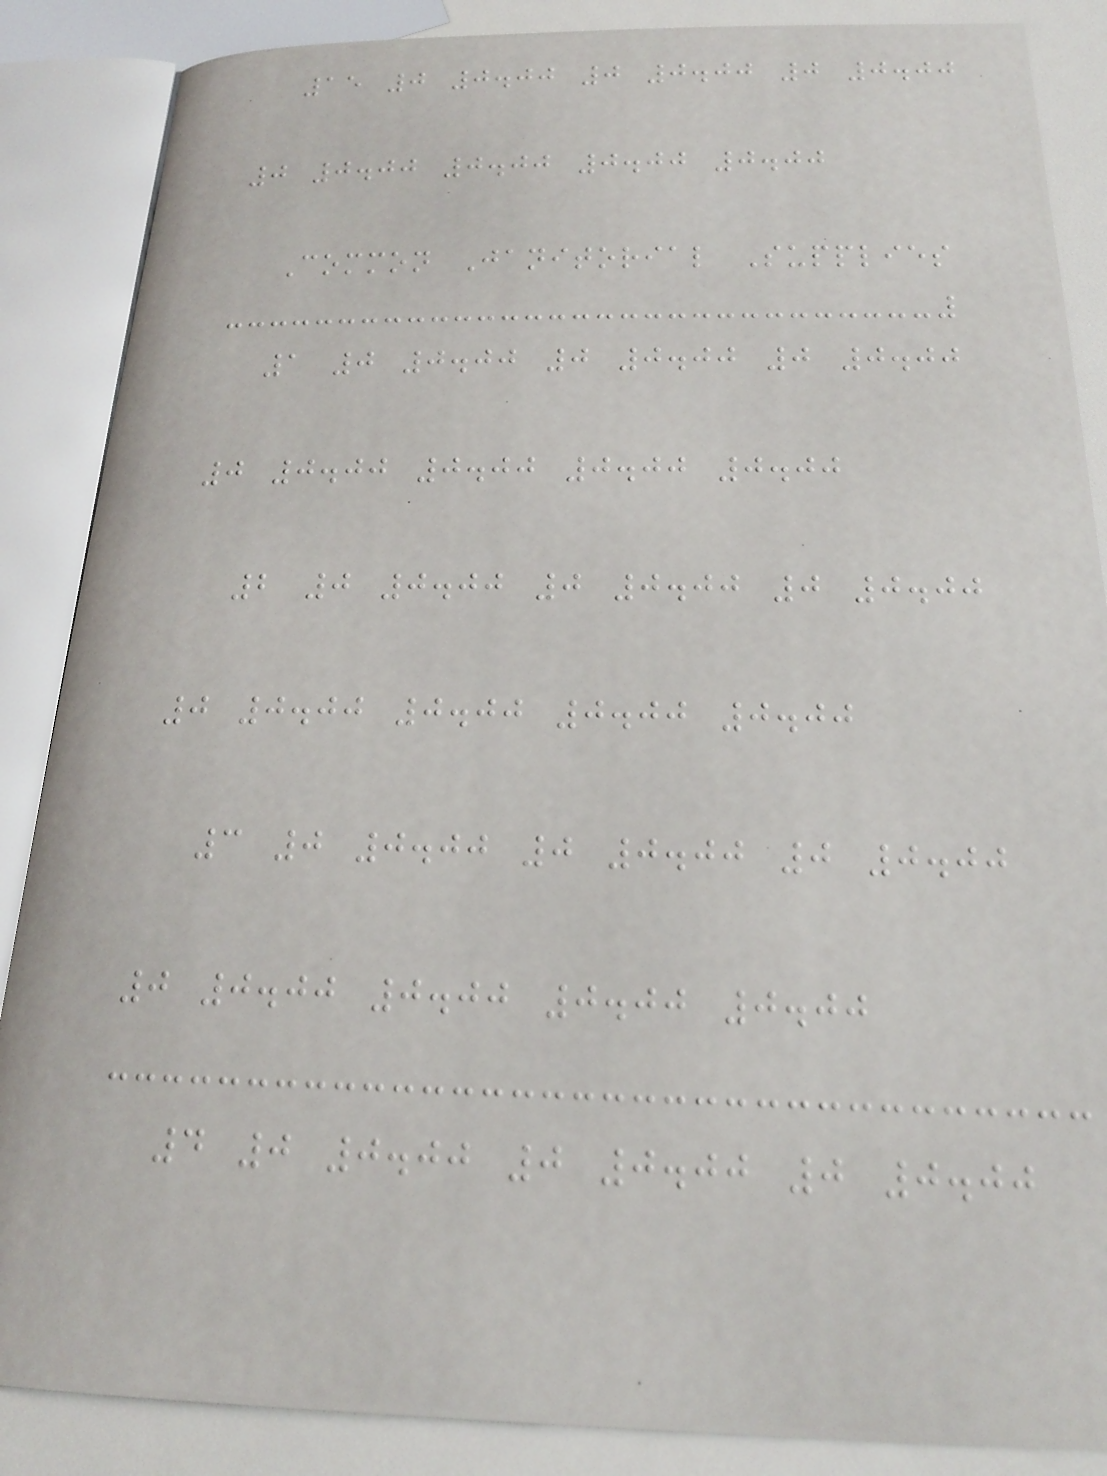15 0 0.00 0 0.00 0 0.00
0 0.00 0.00 0.00 0.00
Common Janitorial Supplies
1 0 0.00 0 0.00 0 0.00
0 0.00 0.00 0.00 0.00
2 0 0.00 0 0.00 0 0.00
0 0.00 0.00 0.00 0.00
3 0 0.00 0 0.00 0 0.00
0 0.00 0.00 0.00 0.00
4 0 0.00 0 0.00 0 0.00
